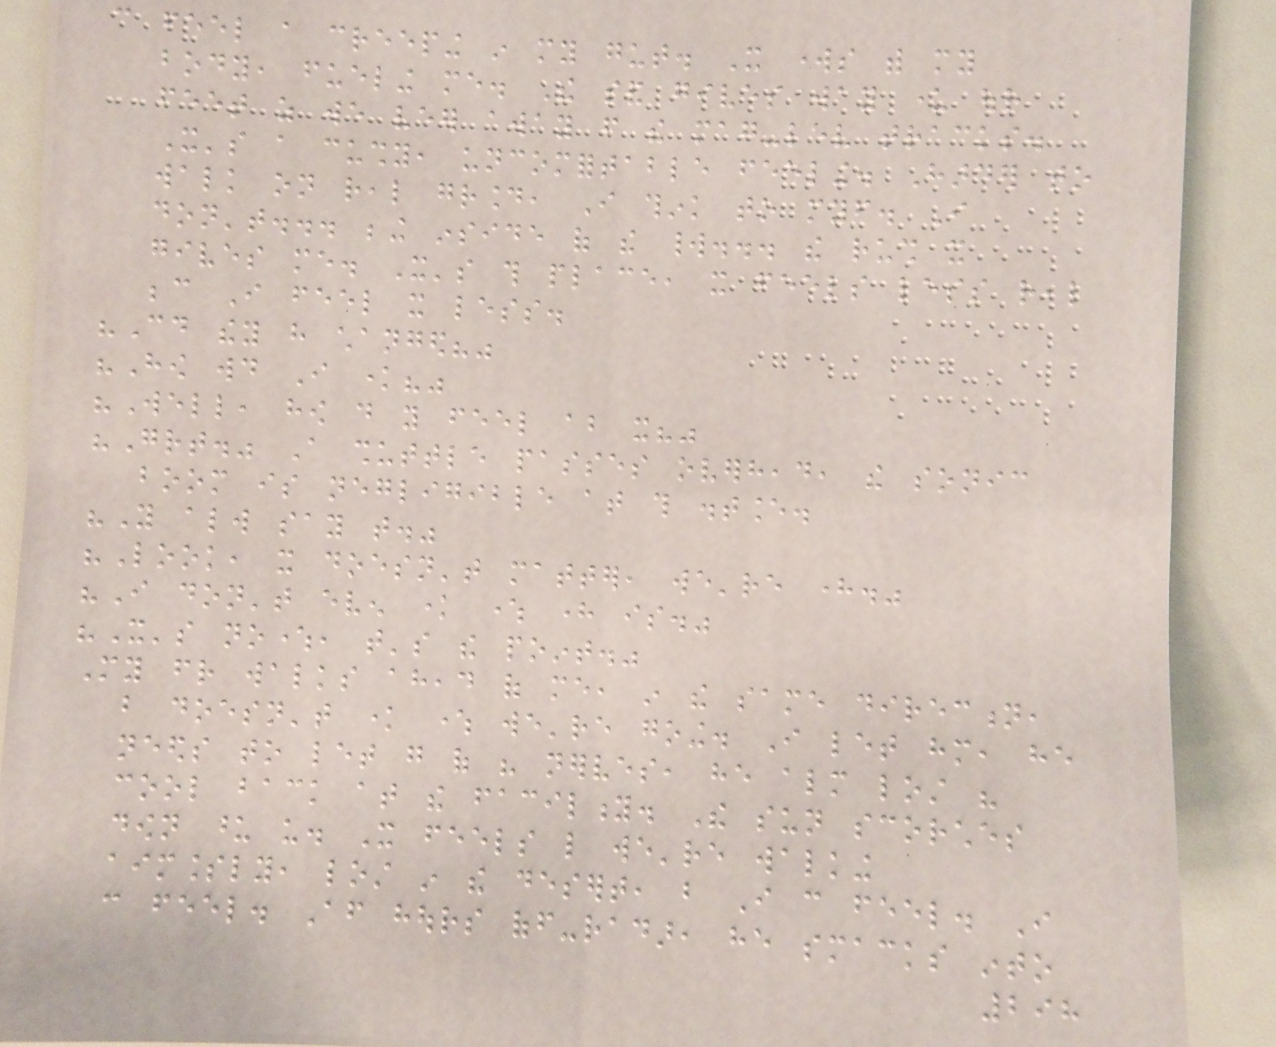can feel a creeping in my gut. It works with my
body, fueling me. The sand gives way under our
feet as we veer away from the mag-lev tracks.
It's a cushy, uncomfortable feeling. Harder to
walk on real ground, I think to myself. I
don't... being inside of the world... the rush it
gives me. It's this place, it feels less real
because I feel it less.
"Could they have changed?"
"How would I know?"
"Well, how do you feel about it?"
"Great." A shuttle passes overhead, the sonic
boom is negligible at this distance.
"You always say that."
"Look, it doesn't matter, we're here."
"I don't even know where here is."
"It's nowhere, that's the point."
My friend walks ahead of me, in the same direction,
but doesn't know where we're going. I let him, he
needs to let go of his nerves, he almost lost his
cool back at the facility. The sun scorches
down upon us. It feels like we're walking
aimlessly, lost in the desert, but I can feel. I
can feel. After hours off-radar, he smacks into
298
